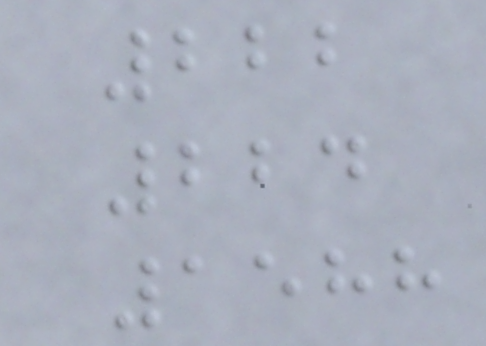222
224
1588
